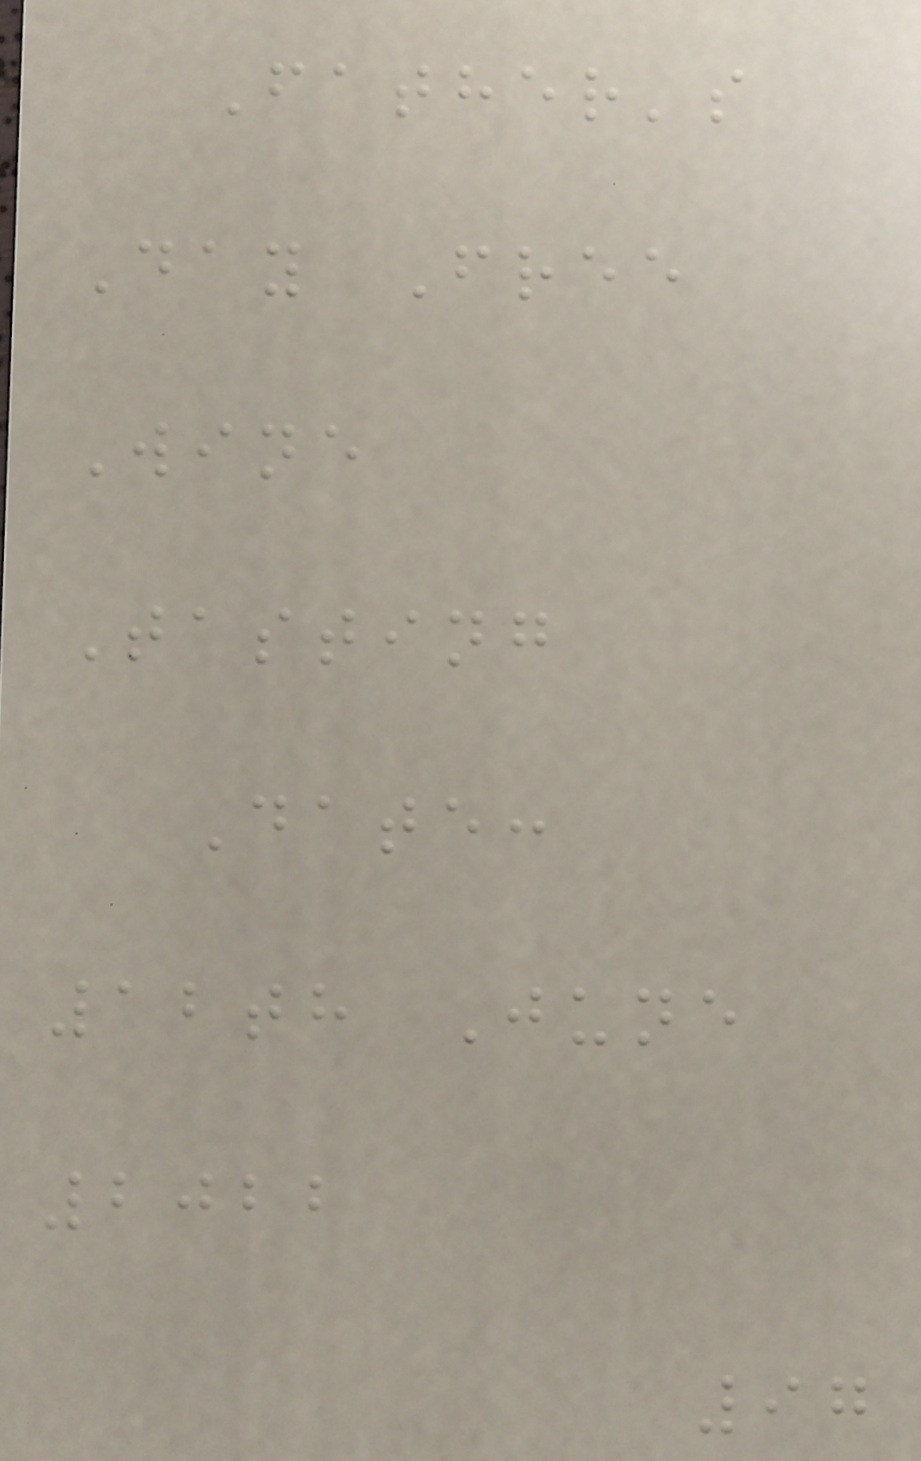Father's
Day Free
Wine
Tasting
Date:
12th June
2022
97
